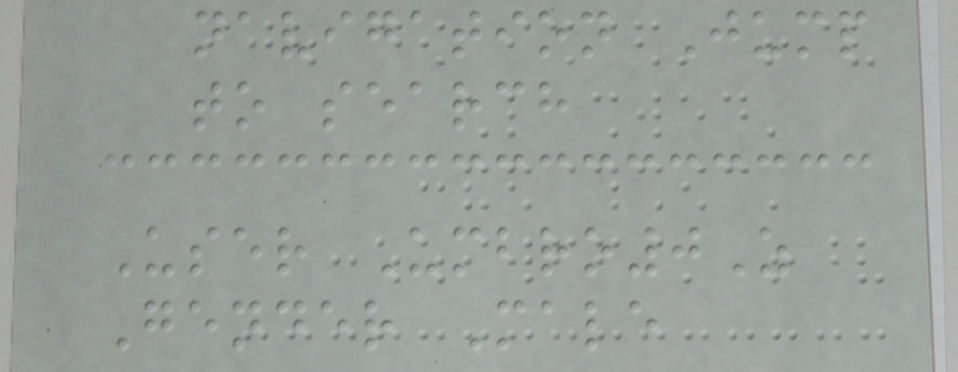navigation Jump
to search
User Umbro0Z
Gender Male
